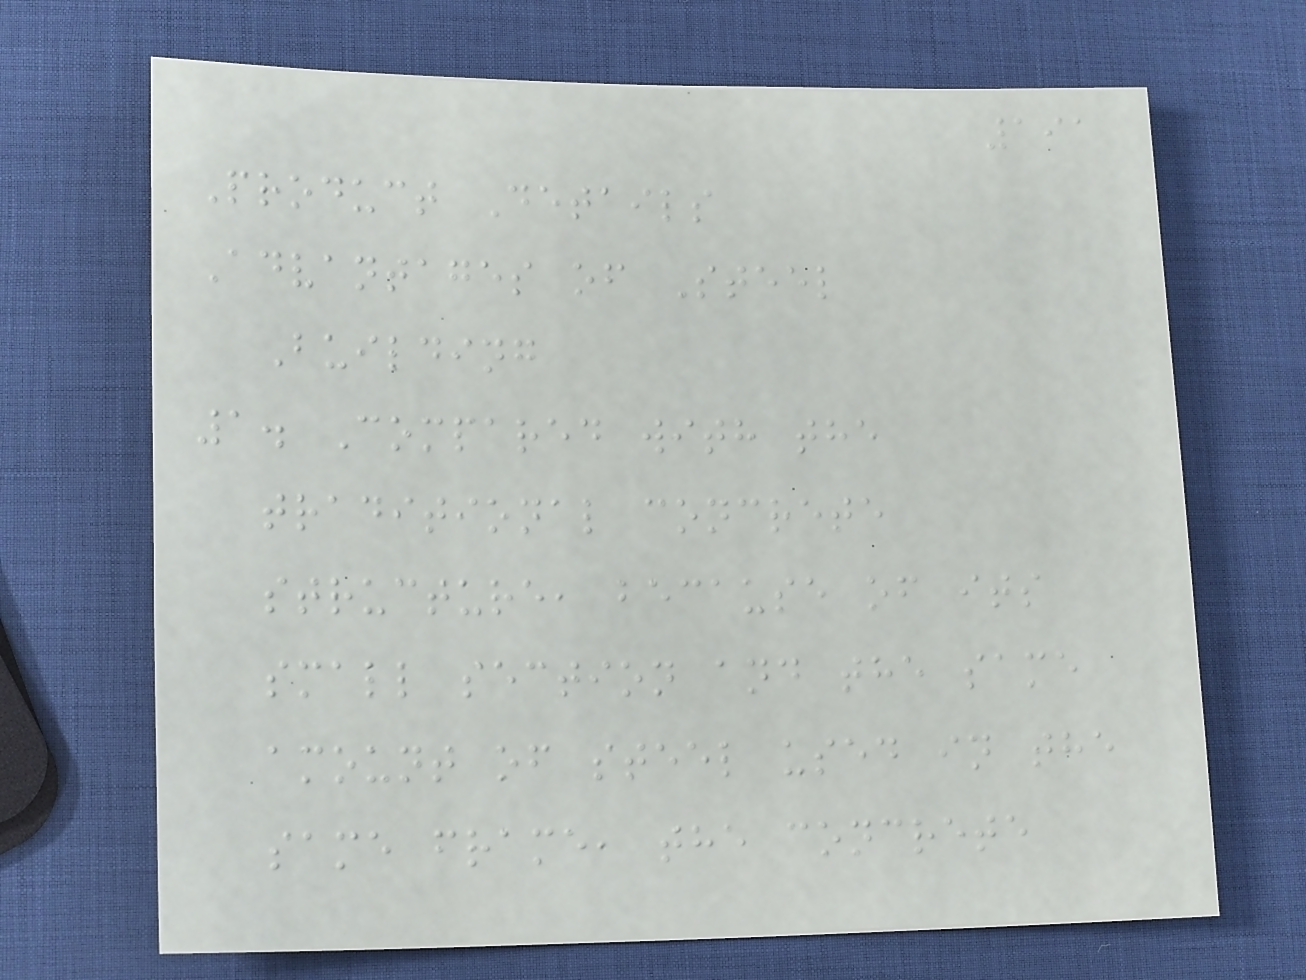191
Product Details
Advantages of Steel
Building
1. Compared with the
traditional concrete
structure, because of its
small section and the same
amount of steel used in the
same frame, the concrete
